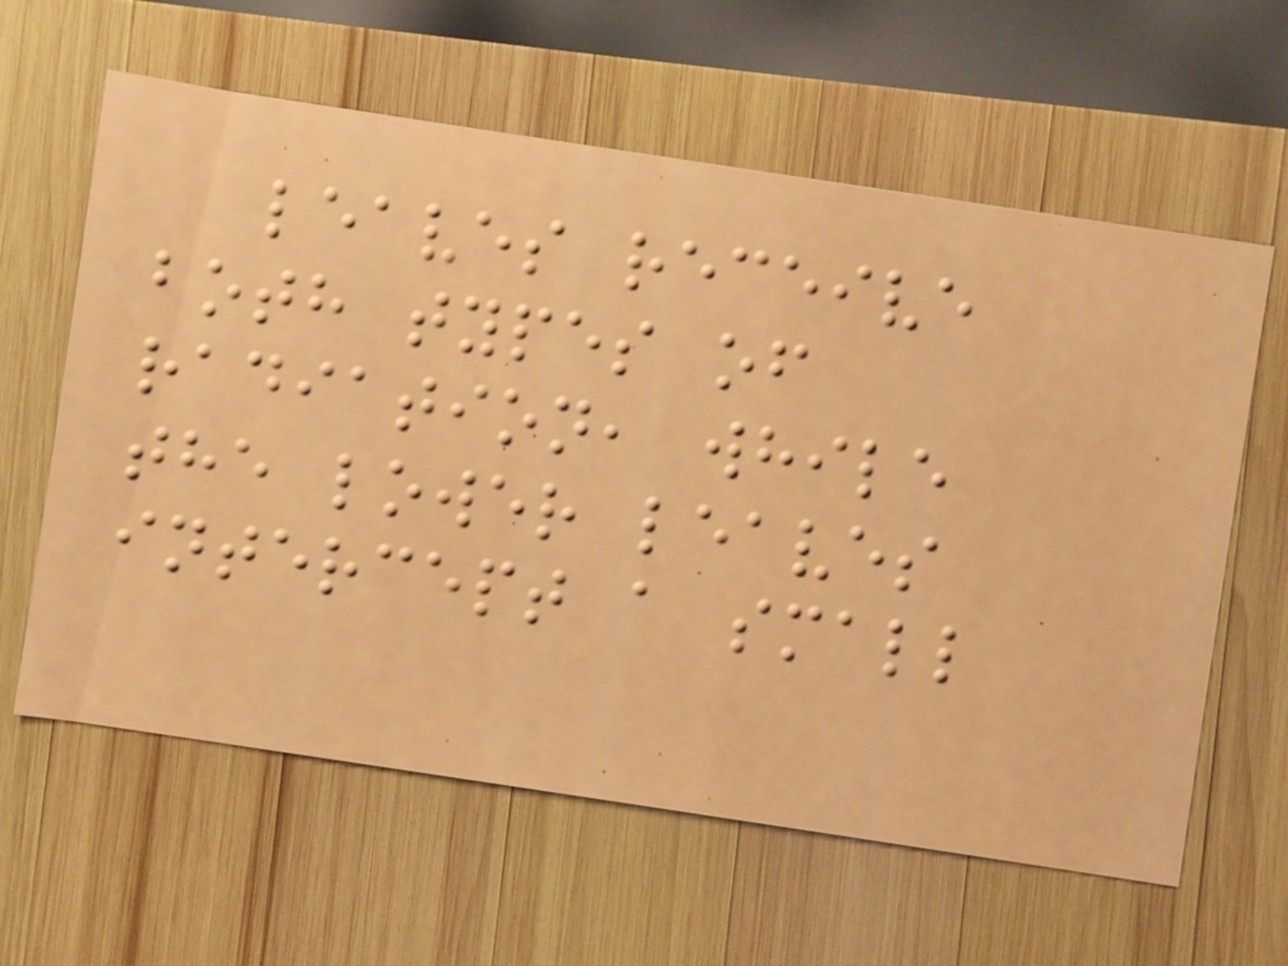leaves receive
both types of
radiation, while
the lower leaves
intercept a small
